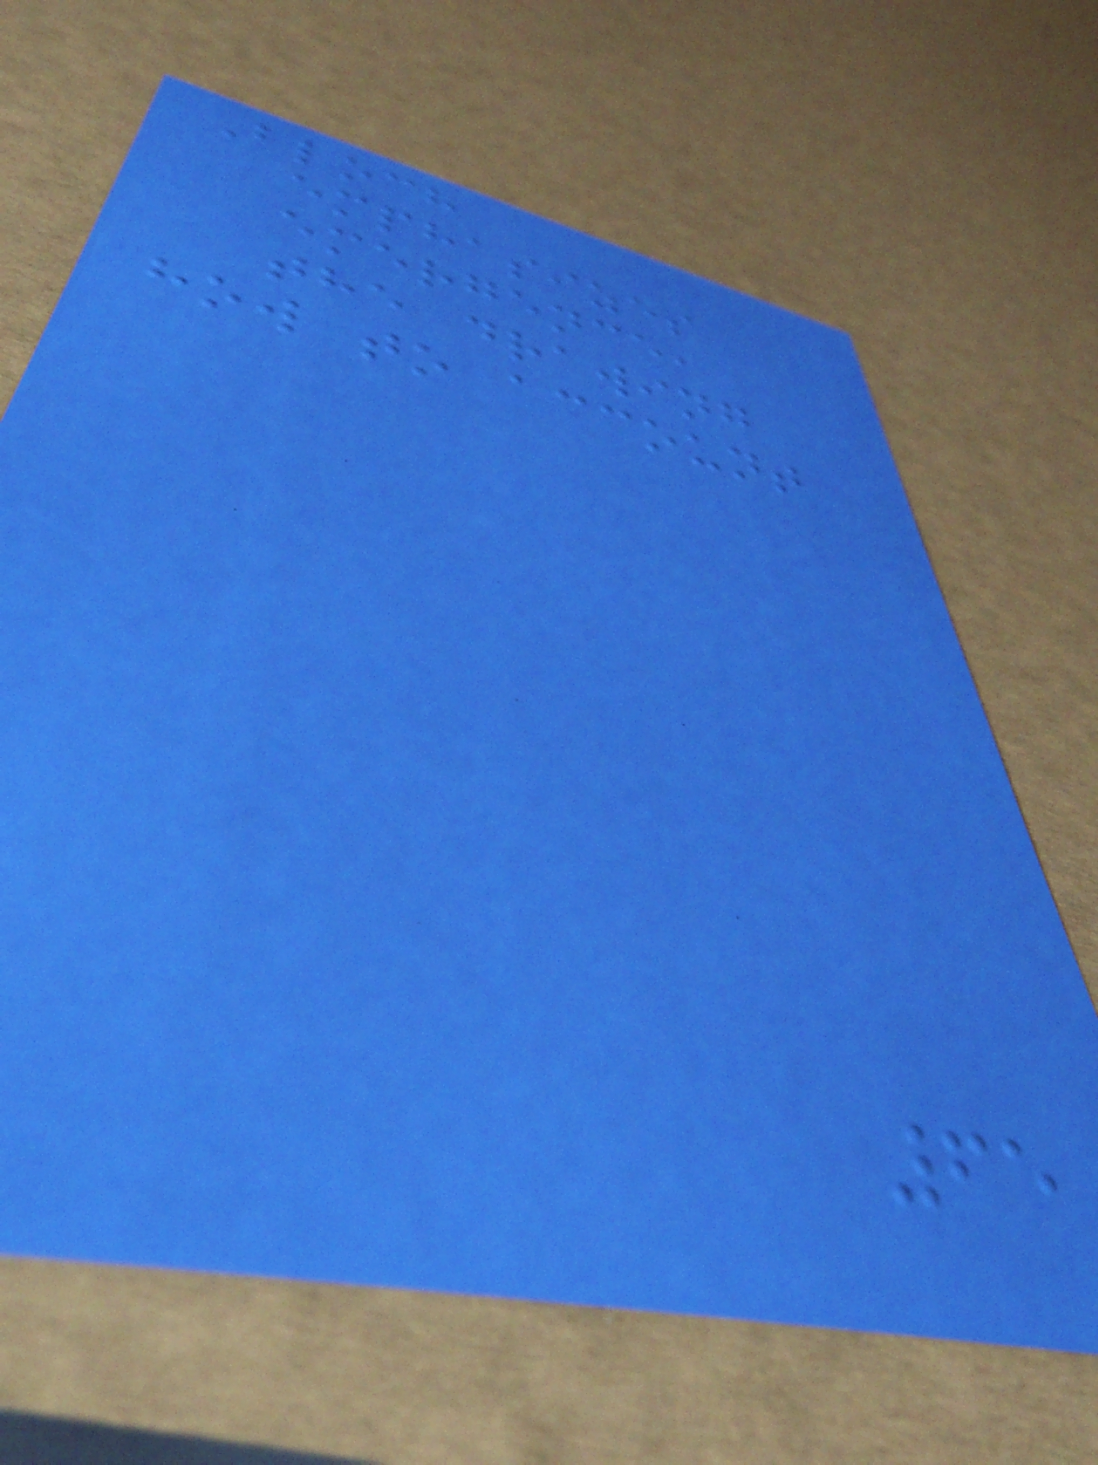Bloch
emphasizes
emergence,
the drawing
how to account
65
